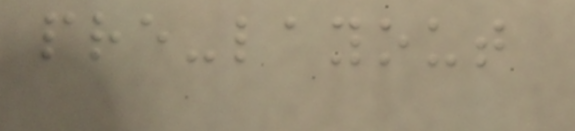pre-layout
